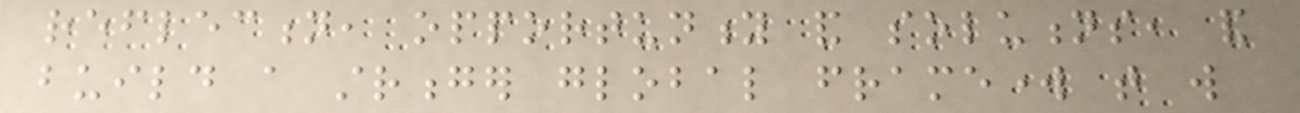reflection, opportunity and solutions, and
build a stronger global framework that will
